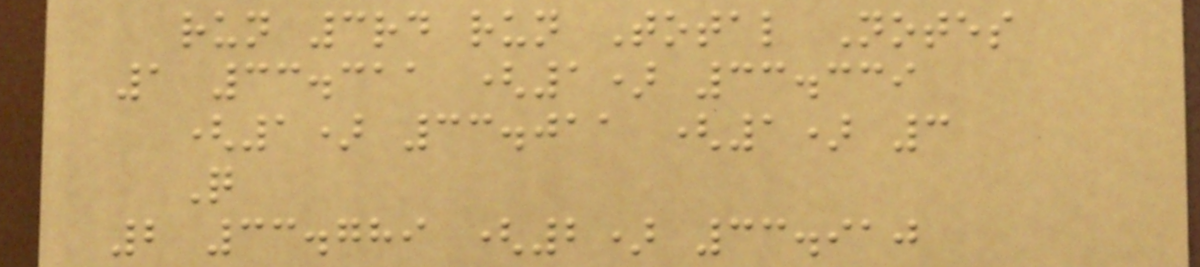run 3rd run Total Notes
1 33.311 (1) 33.339
(1) 33.011 (1) 3
Q
2 33.789 (2) 33.910
